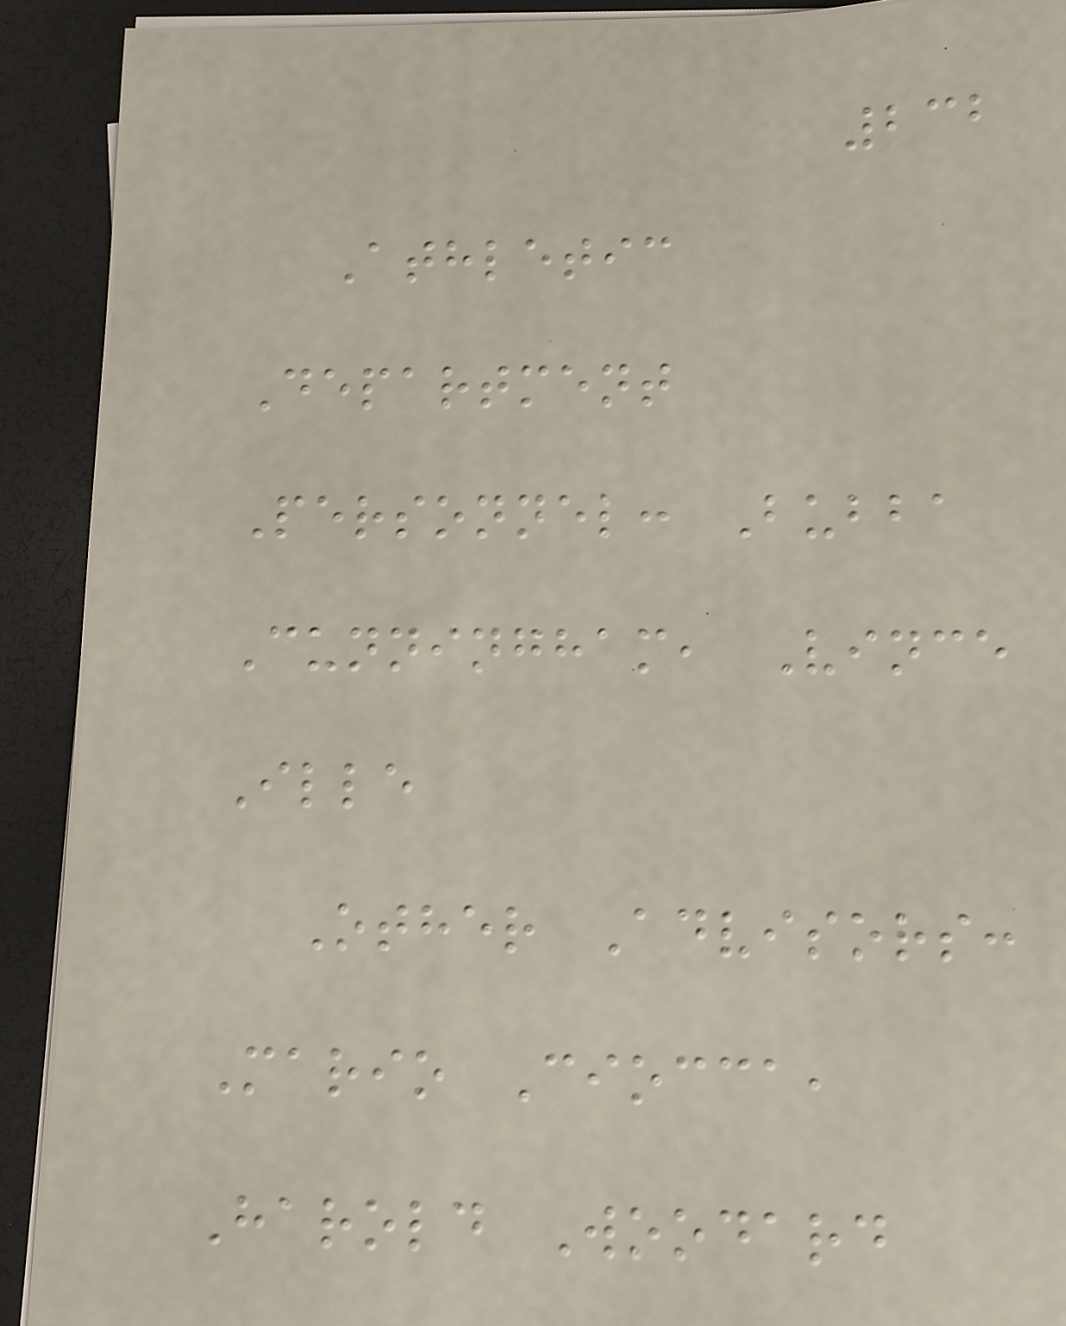232
Athletic
Department
Personnel: Bubba
Cunningham, Vince
Ille
Other Advisors:
Mario Ciocca,
Harold Woodard
